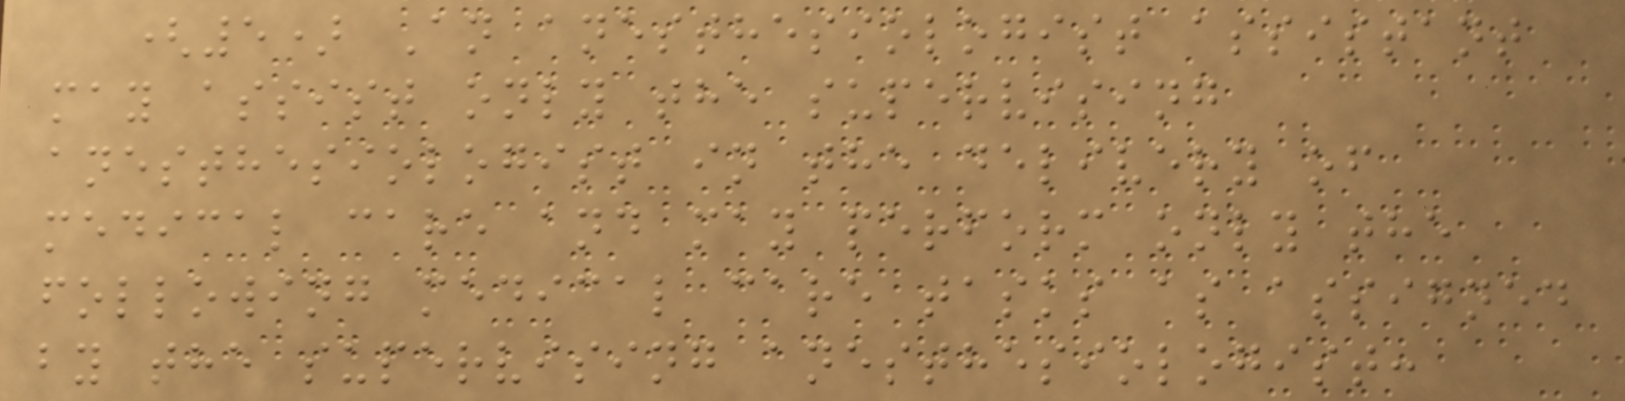(5) An anesthesiologist assistant
may assist only the supervising
anesthesiologist in the delivery of
medical care and may perform only the
following medical care tasks as assigned
by the supervising anesthesiologist:
